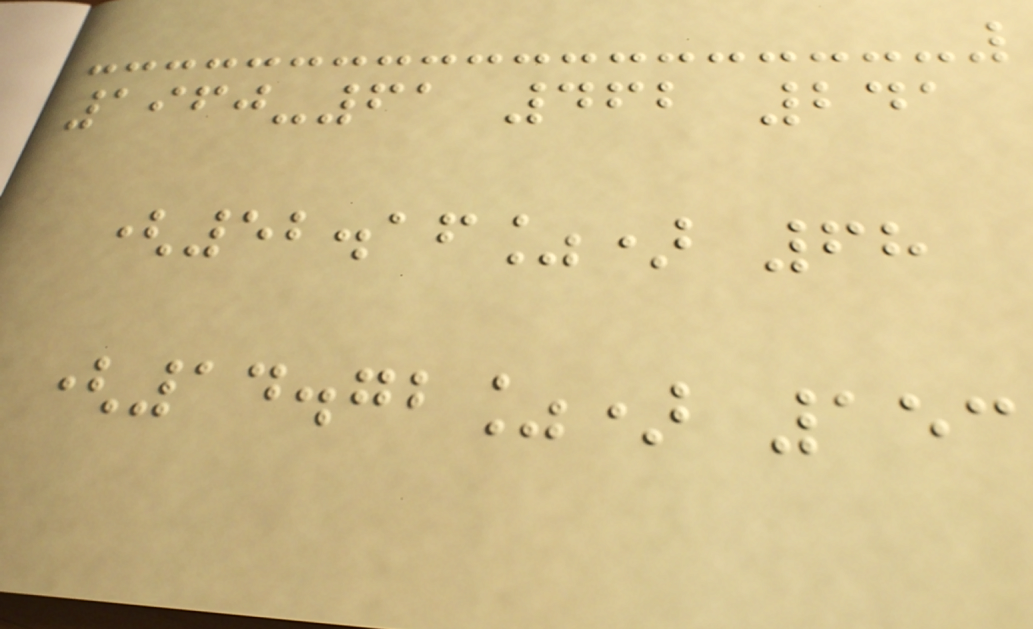1960-61 462 241
(52.16%) 68
(14.72%) 153
